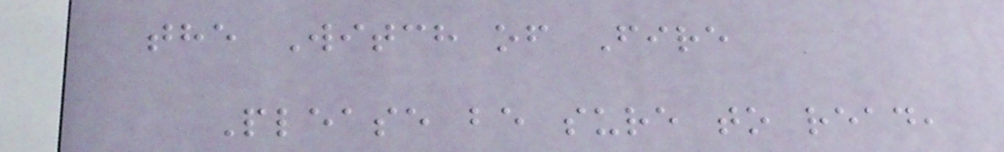the Witch of Fire
Please be sure to read,
